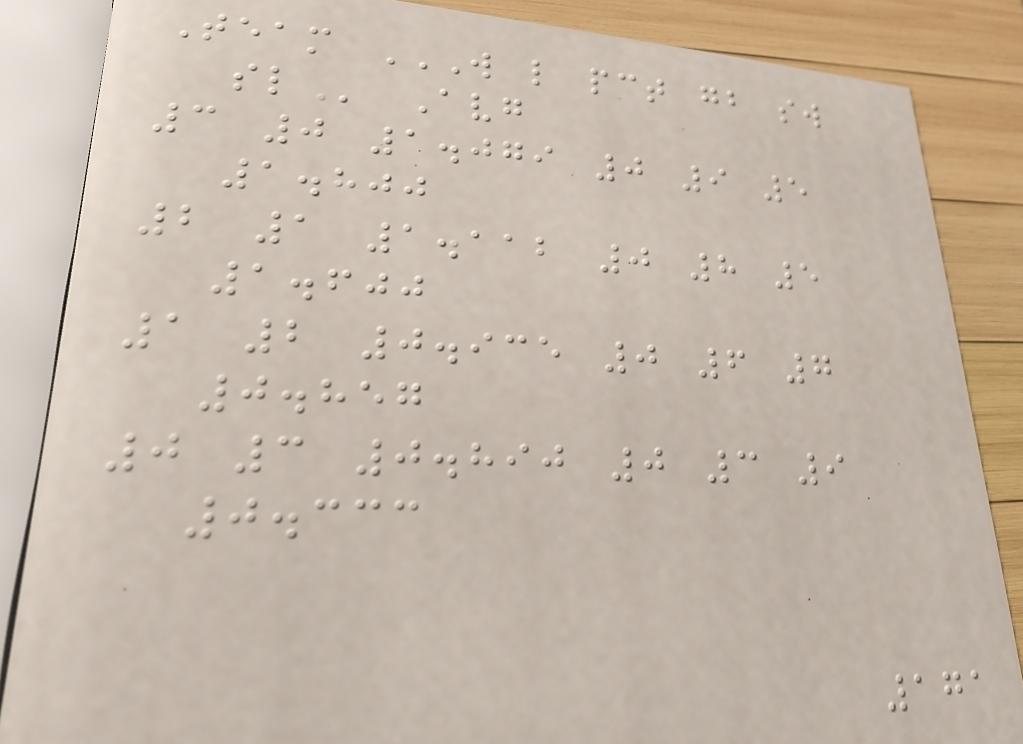Team W L PCT GB SW
SL Avg
3 0 1.079 0 9 5
1.800
2 1 1.112 0 8 5
1.600
1 2 0.935 0 6 7
0.857
0 3 0.890 0 3 9
0.333
171
